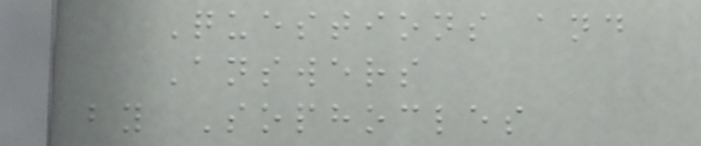Questions and
Answers
by Sophocles
